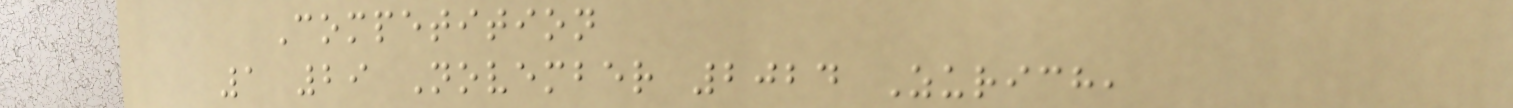Competition
1 29 November 2024 Zurich,
